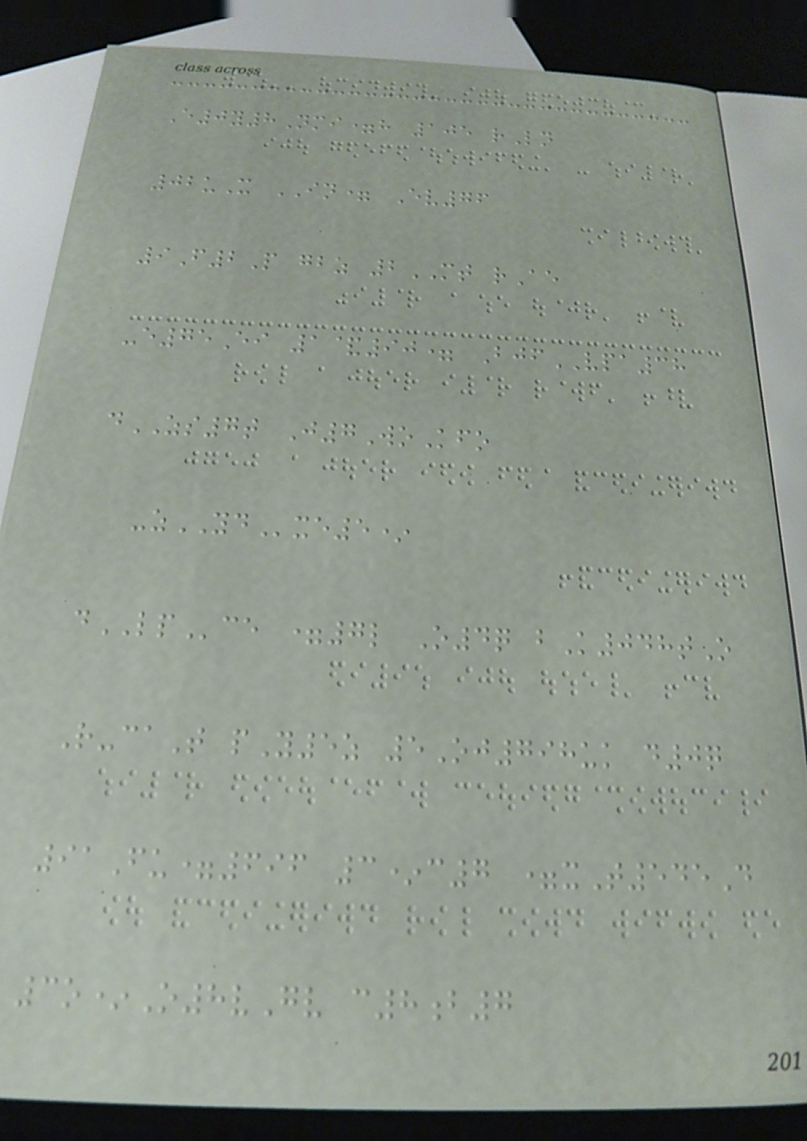E0y8Nmi=h 105 rLn
02uX IN= Ev76
9F2P gbz 2MT rAe
-e75Ei 1&90= BjfVPA38
dZS7t J7WoKfo
-zYDxe5*
dLPce =7l O4q bK048tO
R-caT pY5z 5Oj798uk d0q
91Fu=696 3*c7 =xT545D
3o*O8vGv c8b7
